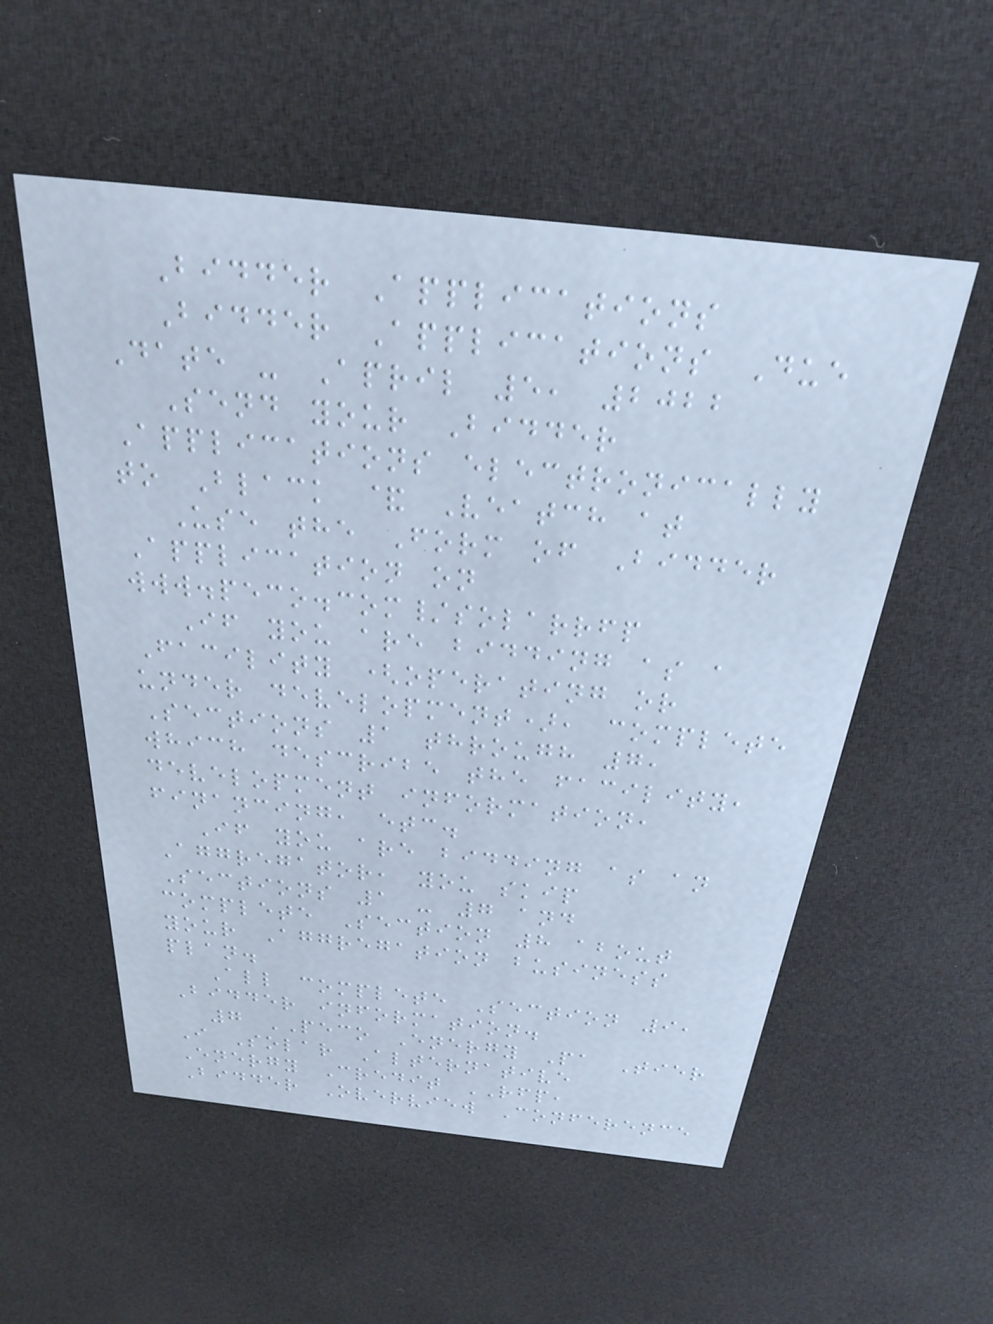Bidder Applications
Bidder Applications Due
Date - April 5, 2022
Send your Bidder
Applications electronically
to Black & Veatch at
Use the Form of Bidder
Application on
www.peco.com/solarrfp
If you are bidding as a
Facility (operating or
under development), complete
Sections 1 through 7,
which describe the facility,
development information,
financing, etc.
If you are bidding as an
Aggregator, you skip
Sections 1 - 7 and
complete Section 8 about
your Aggregation business
plan.
All complete Section 9,
Bidder information.
7 PECO Energy Pa Tier
I Solar Alternative
Energy Credit RFP,
Bidder Overview Conference
